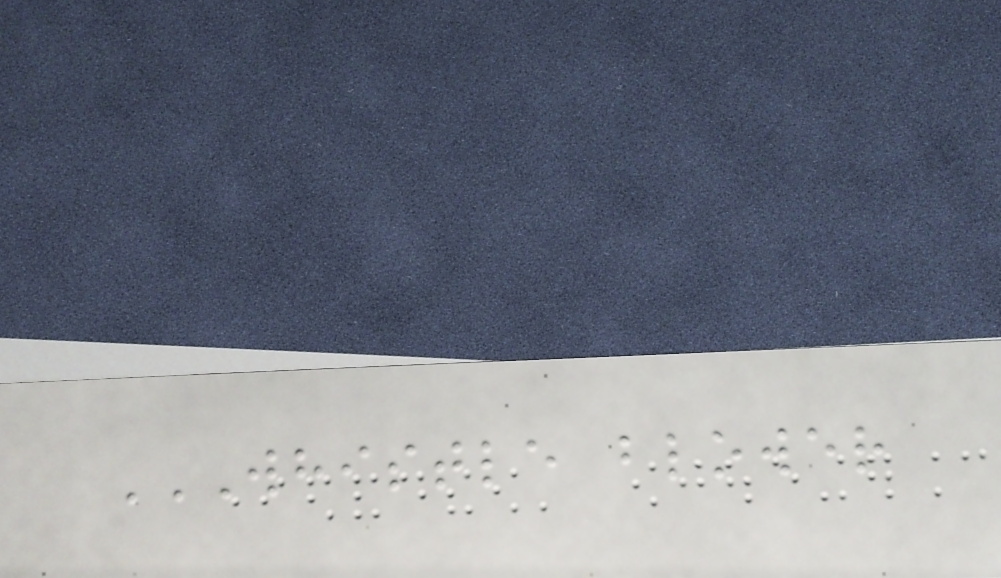WHISTLE BLOWER
